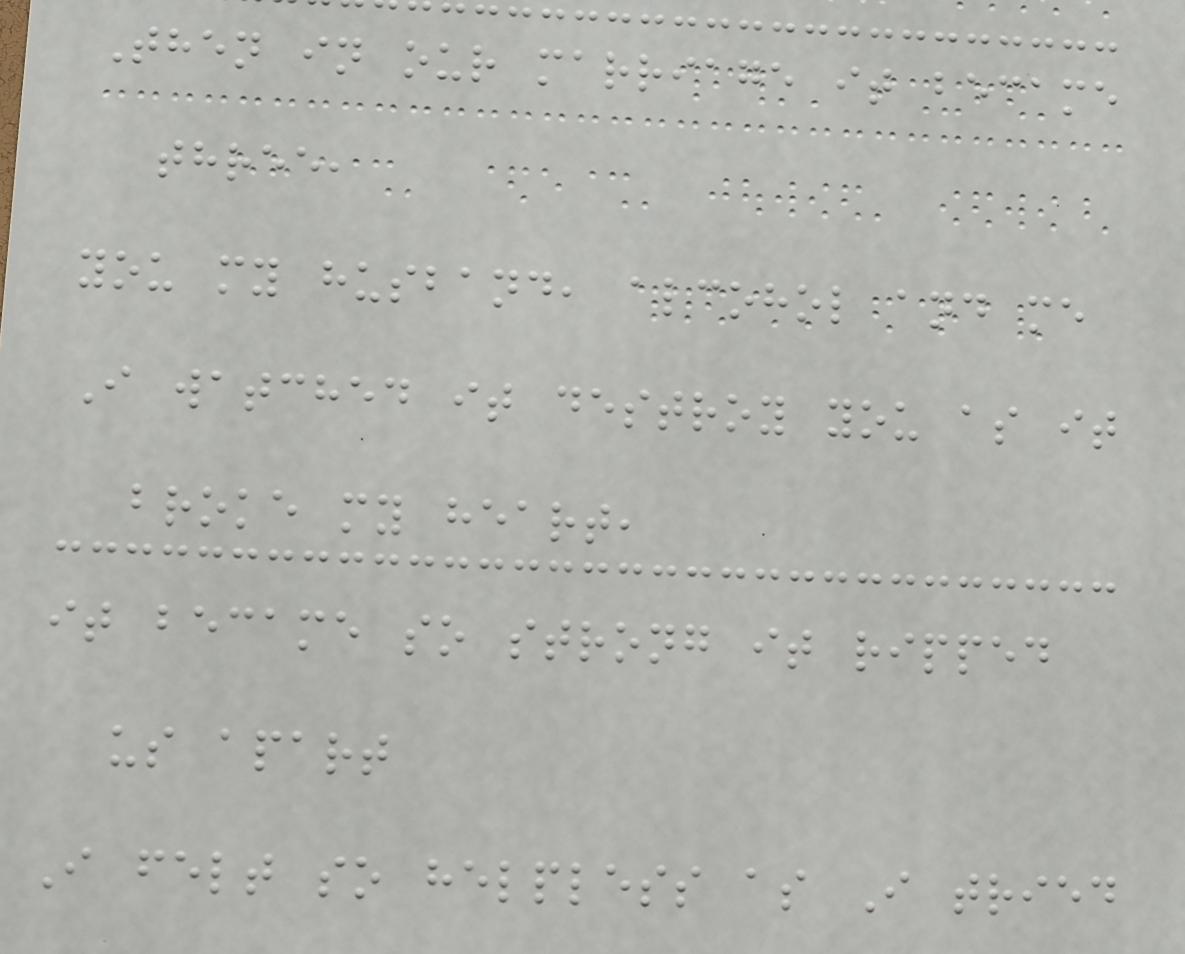Then in our marriage it became
three,
you my husband, alcohol and me
I watched it destroy you as it
broke my heart,
it became so strong it ripped
us apart
I felt so helpless as I tried
